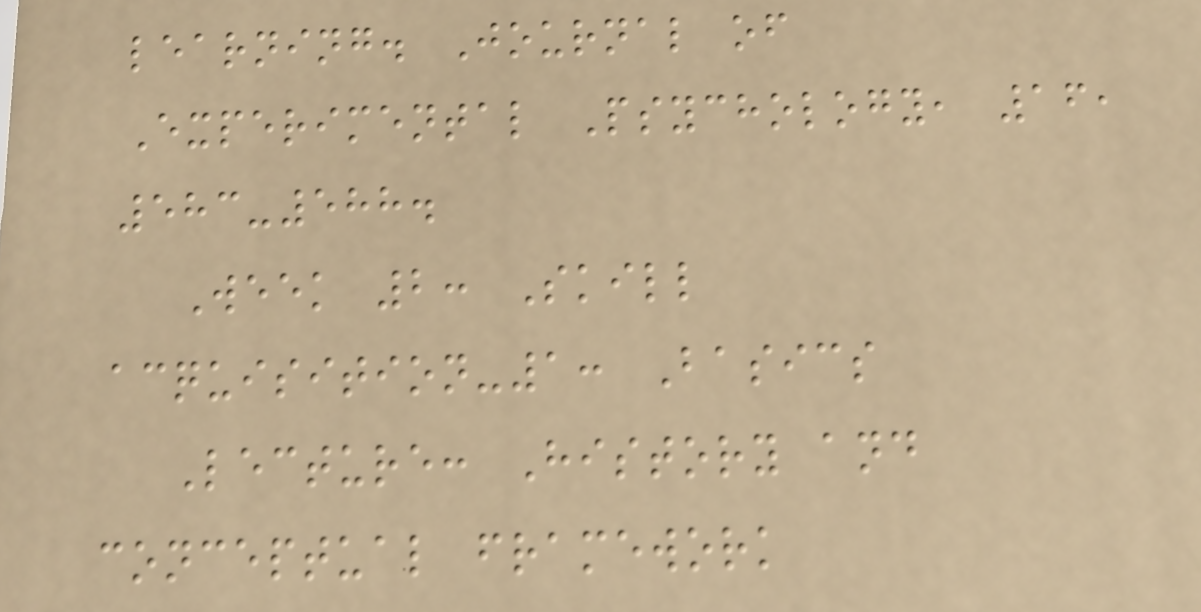learning. Journal of
Experimental Psychology, 16,
583-588.
Week 2: Skill
acquisition-1: Basics
Lecture: History and
conceptual framework
